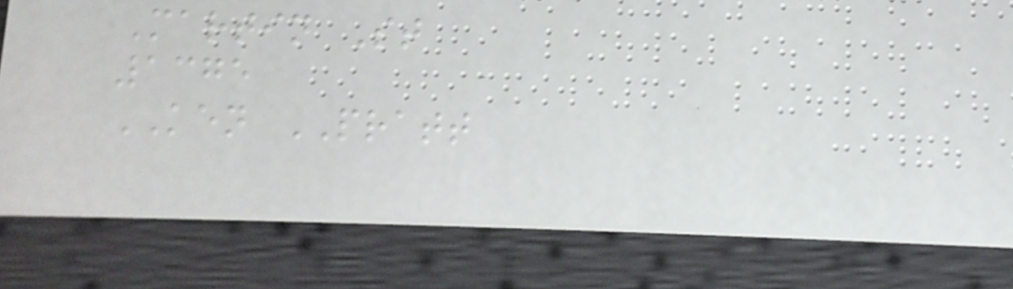Martin St
1375
KEN PRATT
